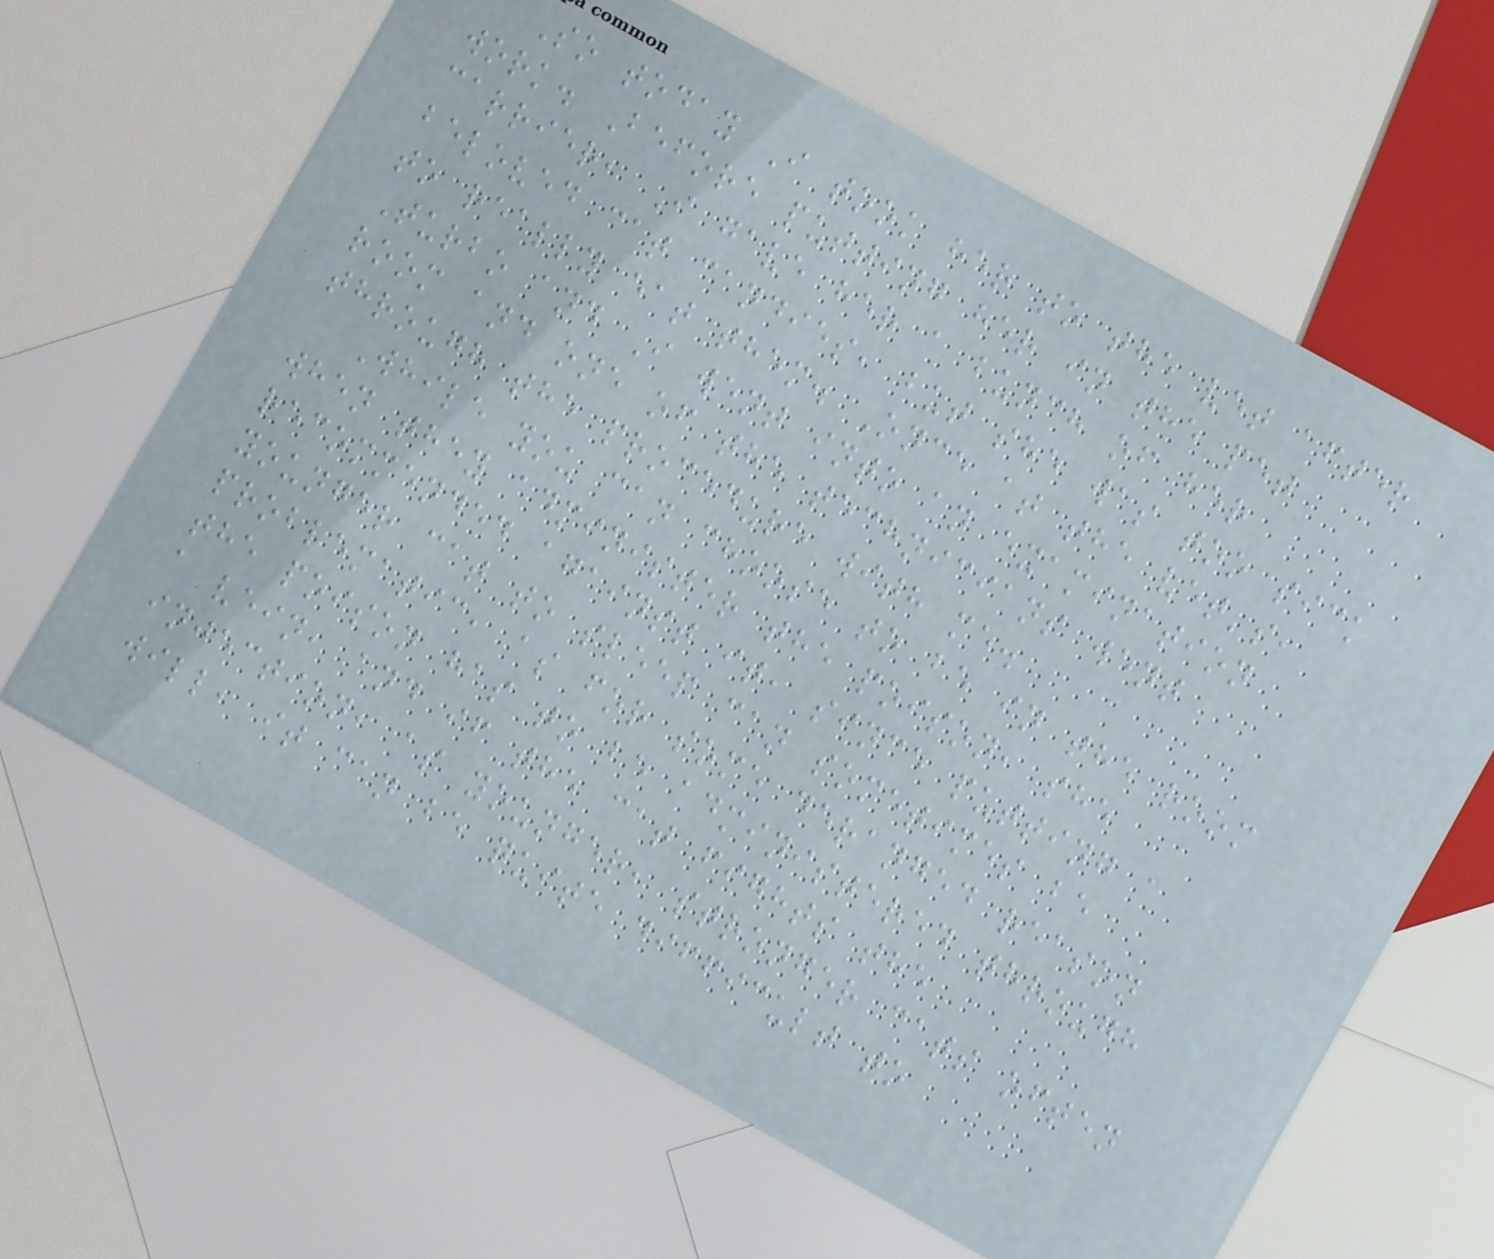So today I took her to the vet after
work. Before putting her in the pet
carrier, I gave her a bunch of her
beloved cat candies, but she was too sick
to really eat them. Once at the vet's,
Turbo and I went into an examination
room and one of the technicians went
through the procedure with me.
While you can choose to be in the room
when they administer the poison, she
recommended against it, since putting a
younger cat to sleep can sometimes be
problematic, as for some deranged reason
the poison has to be administered through
a vein, and if the cat fights the
injection, as younger, stronger cats often
will, it can be quite difficult to
